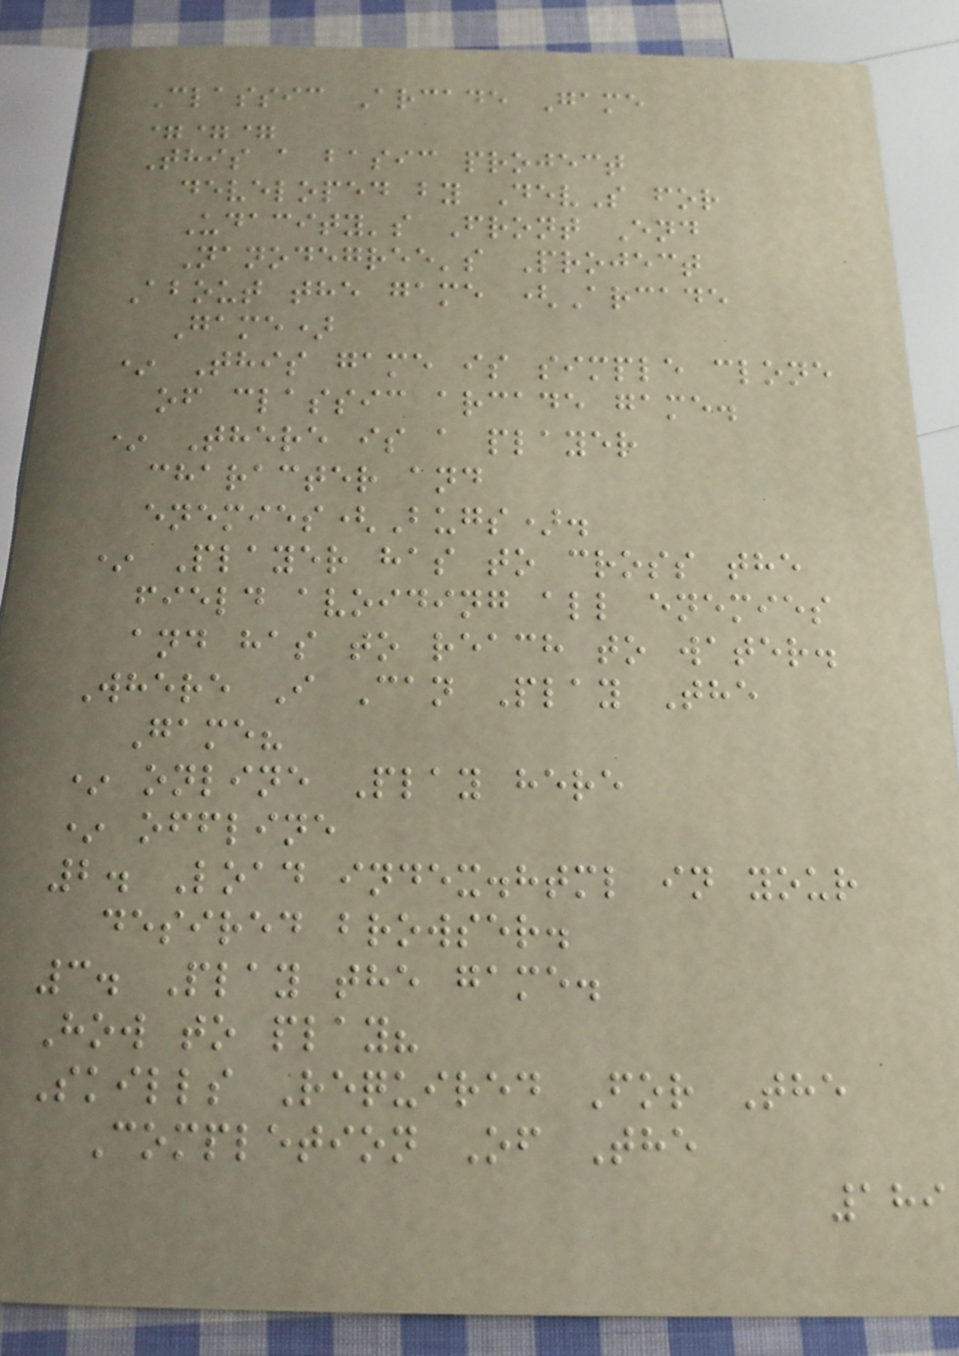Classic Arcade Game
===
This a basic project
developed by DevS for
Udacity's Front End
Nanodegree's Project
About the game (Arcade
Game)
* This game is simple clone
of classic arcade game.
* There is a player
character and
enemies(Bugs).
* Player has to cross the
field avoiding all enemies
and has to reach to water.
Where I Can Play The
Game?
* online Play here
* offline
2. Load index.html in your
desired browser.
3. Play the game.
How to play?
Skills Required For The
Completion Of The
189
